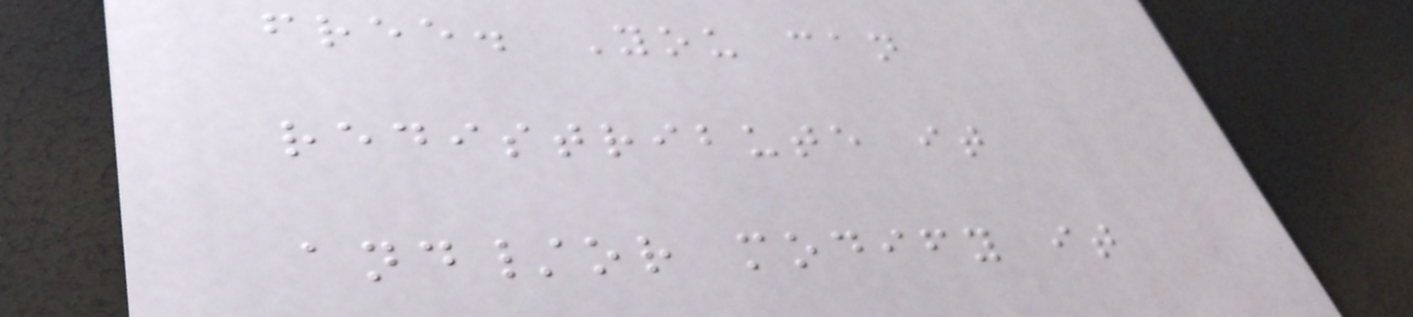free. You can
redistribute it
and/or modify it
